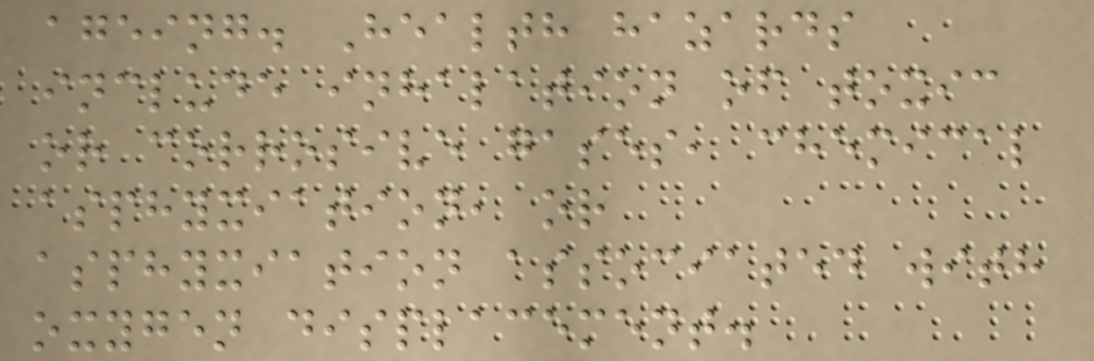ageing. Health hazards
include inhalation of toxic
or corrosive gases, chemical
asphyxiation, or
asphyxiation associated with
oxygen displacement.
